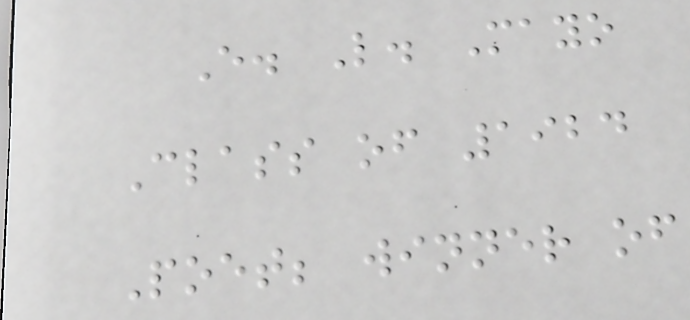E. L. Mayo
Class of 1924
Poet; winner of
